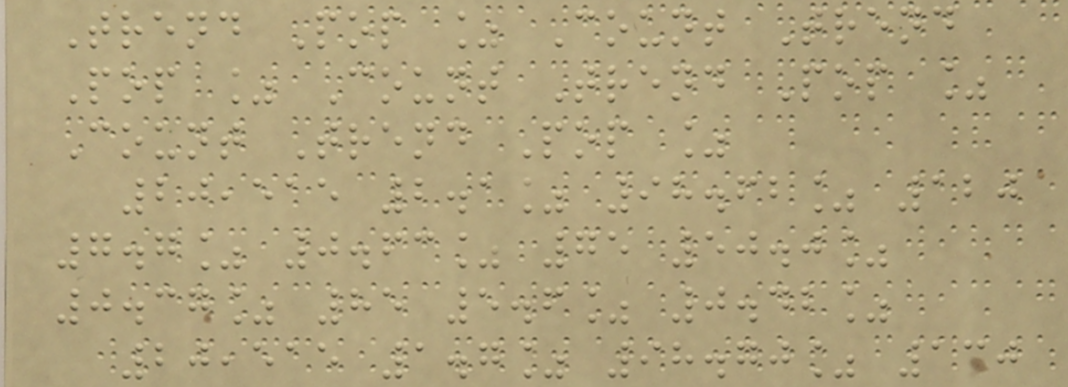Trend Pop % Count Trend
Pop % Count Trend Pop %
Count Trend Pop %
20,515 2.1% 98.62% 120
7.7% 0.63% 75 50.0%
0.37% 85 5.6% 0.42%
20,515 1.7% 98.70% 130
